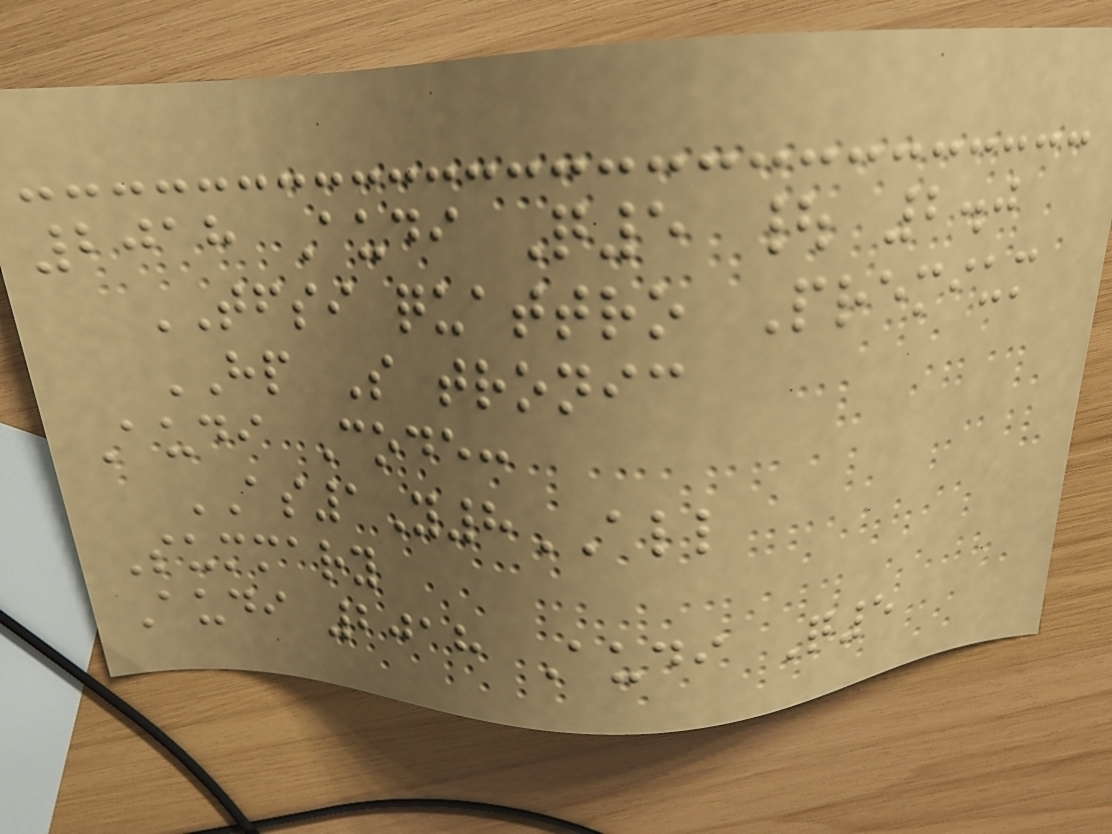2018 Audi Q5 | 2.0
TFSI quattro Premium
HP S tronic
Audi Code:
AS1Y8ALL
Summary
Audi 2018 Audi Q5
